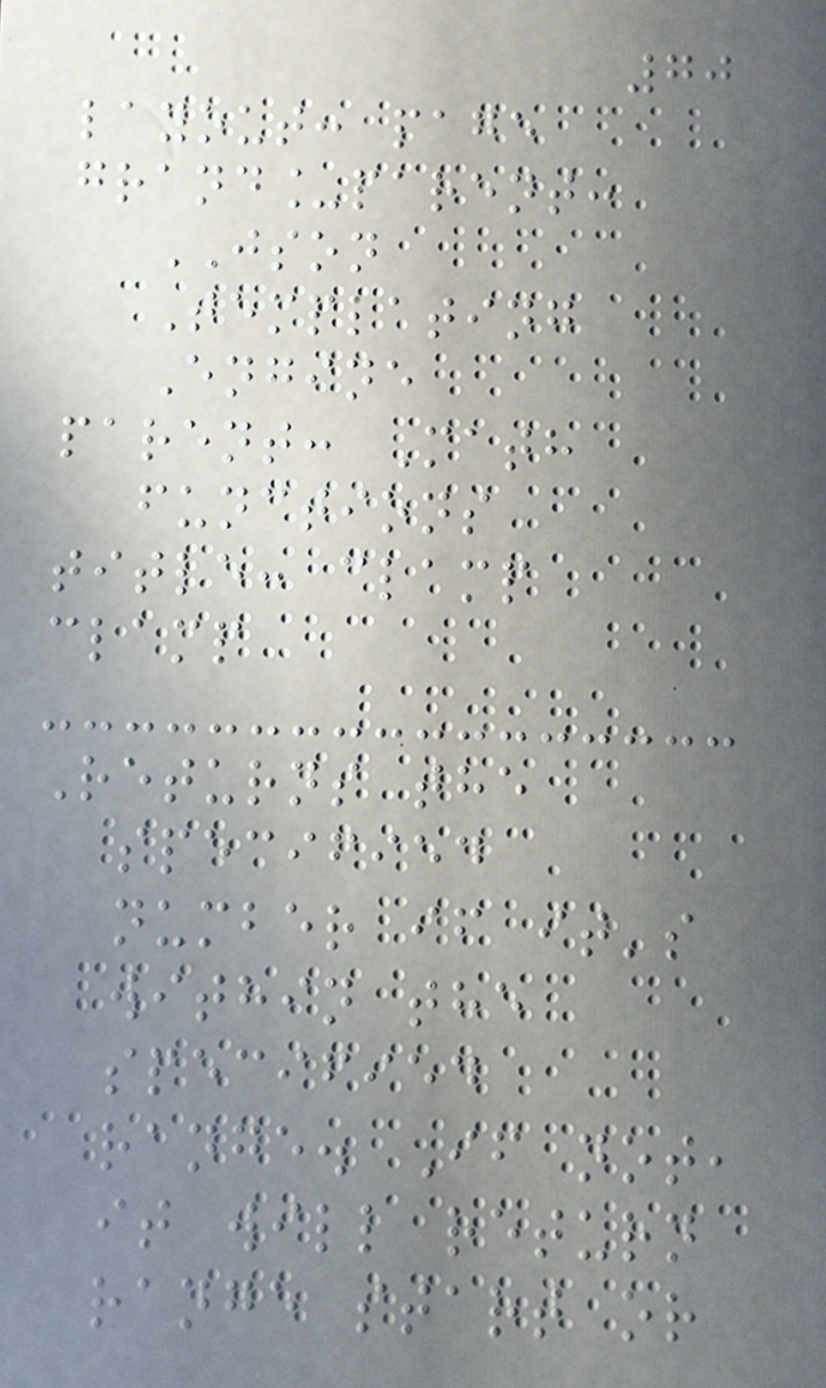70
layout: page
grand_parent:
JSON
Templating
Engine
parent: Math
functions
title: clamp
clamp
Returns the
specified
number if it's
within the
specified
range. If not,
it will return
range start or
